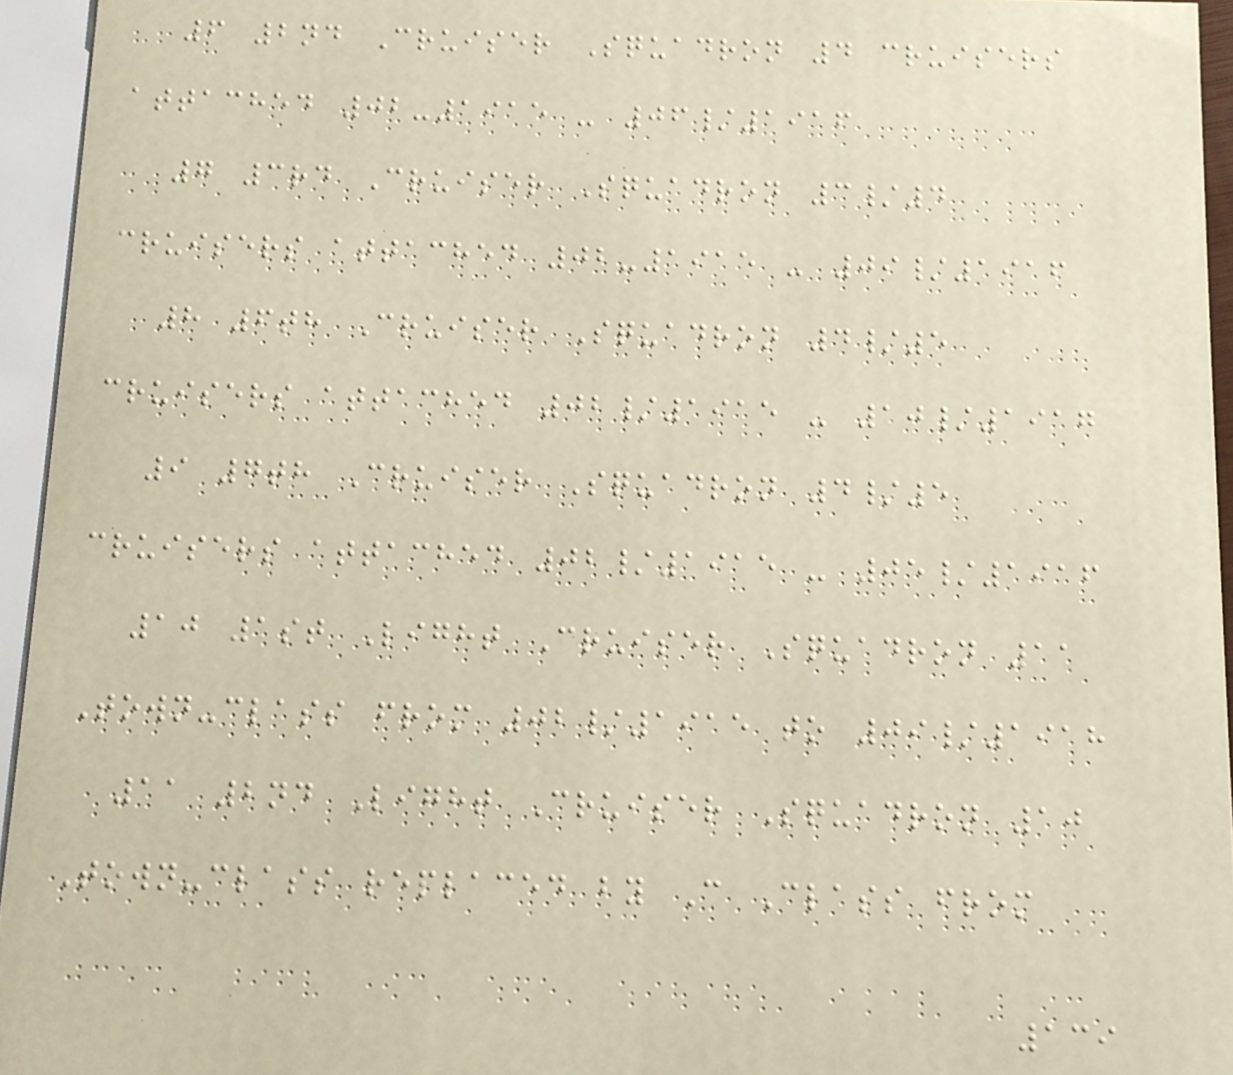6 2nd Cruiser Squadron 4 cruisers
attached 02-1915 - 06/1916
7 3rd Cruiser Squadron 3/4
cruisers attached 02-1915 - 09/1916
8 6th Cruiser Squadron 4/5
cruisers attached 02/1915 - 10/1917
9 7th Cruiser Squadron 4/5
cruisers attached 02/1915 - 05/1916
10 1st Light Cruiser Squadron 11
Town-class from 02/1915 to 09/1918
11 2nd Light Cruiser Squadron 10
Town-class replaced by C Class from
139
